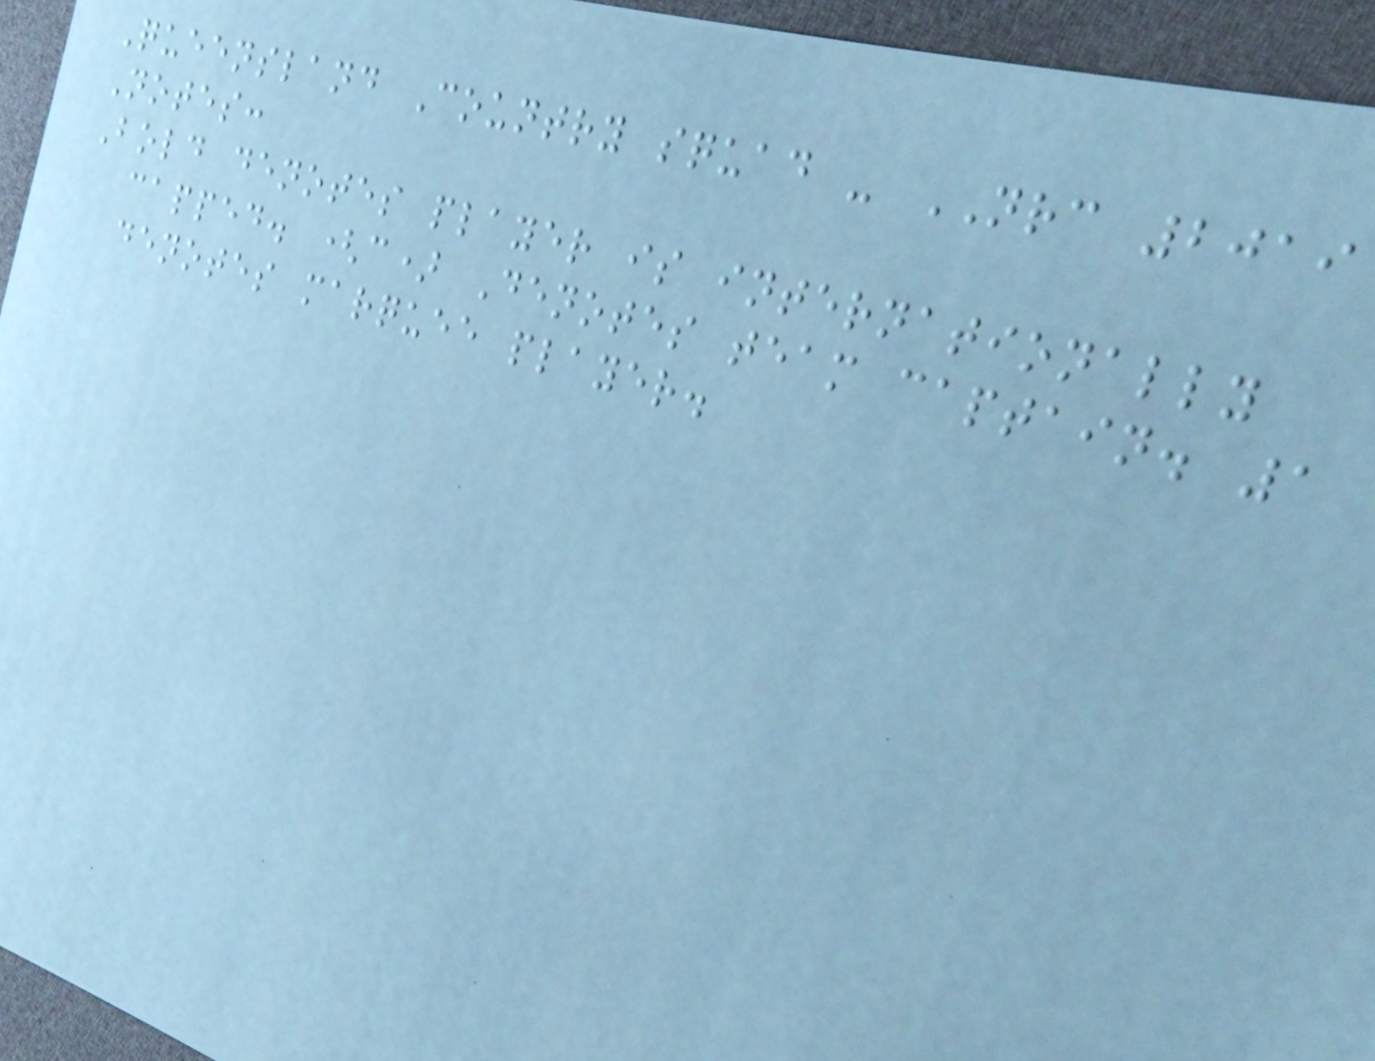Queensland Country squad - NRC 2019
Notes:
Bold denotes player is internationally
capped. (c) Denotes team captain. 1
denotes marquee player.
